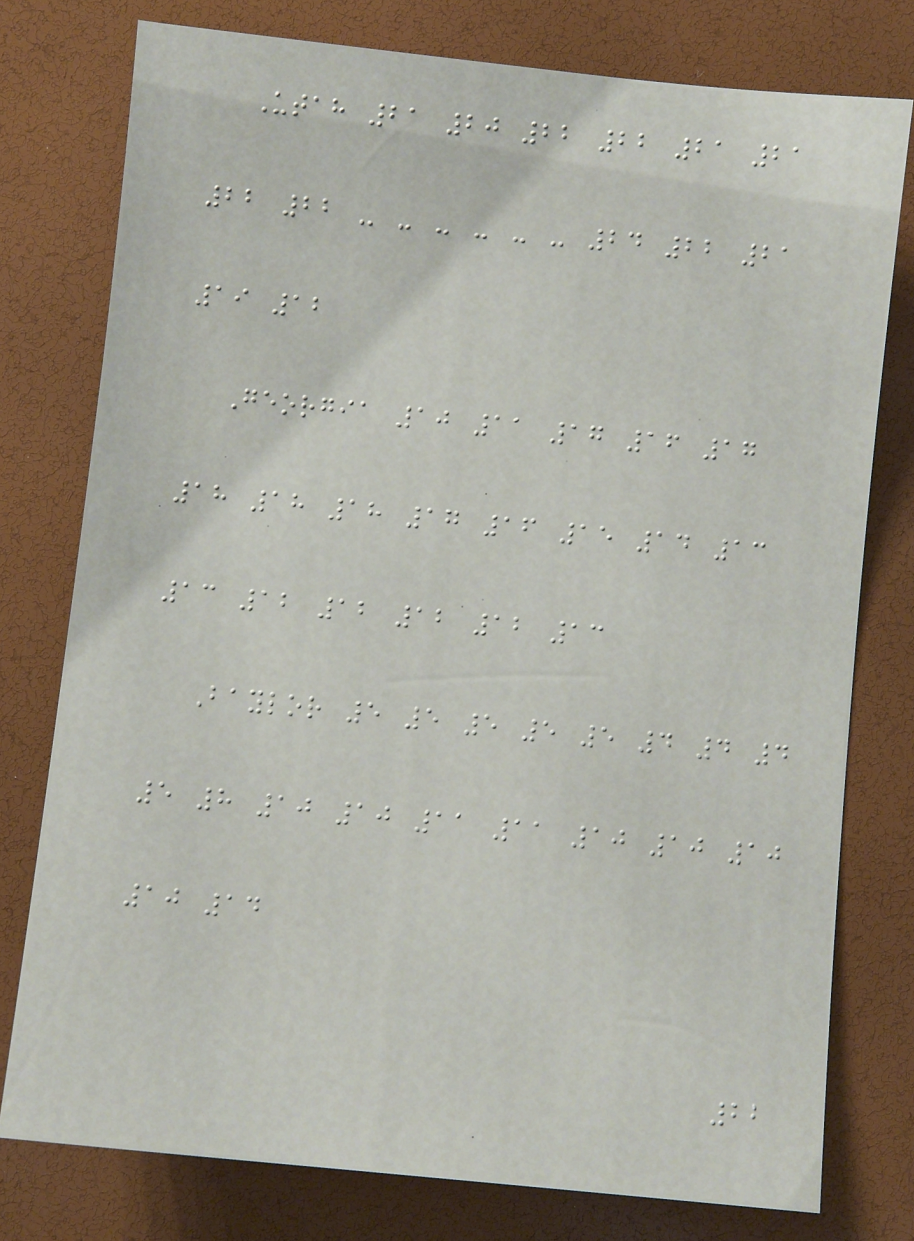Utah 21 20 22 22 21 21
22 22 - - - - - - 24 22 21
19 12
Georgia 10 11 17 16 17
18 18 18 17 16 15 14 13
13 12 12 12 12 13
Baylor 5 5 5 5 5 4 4 4
5 8 10 10 11 11 10 10 10
10 14
22
